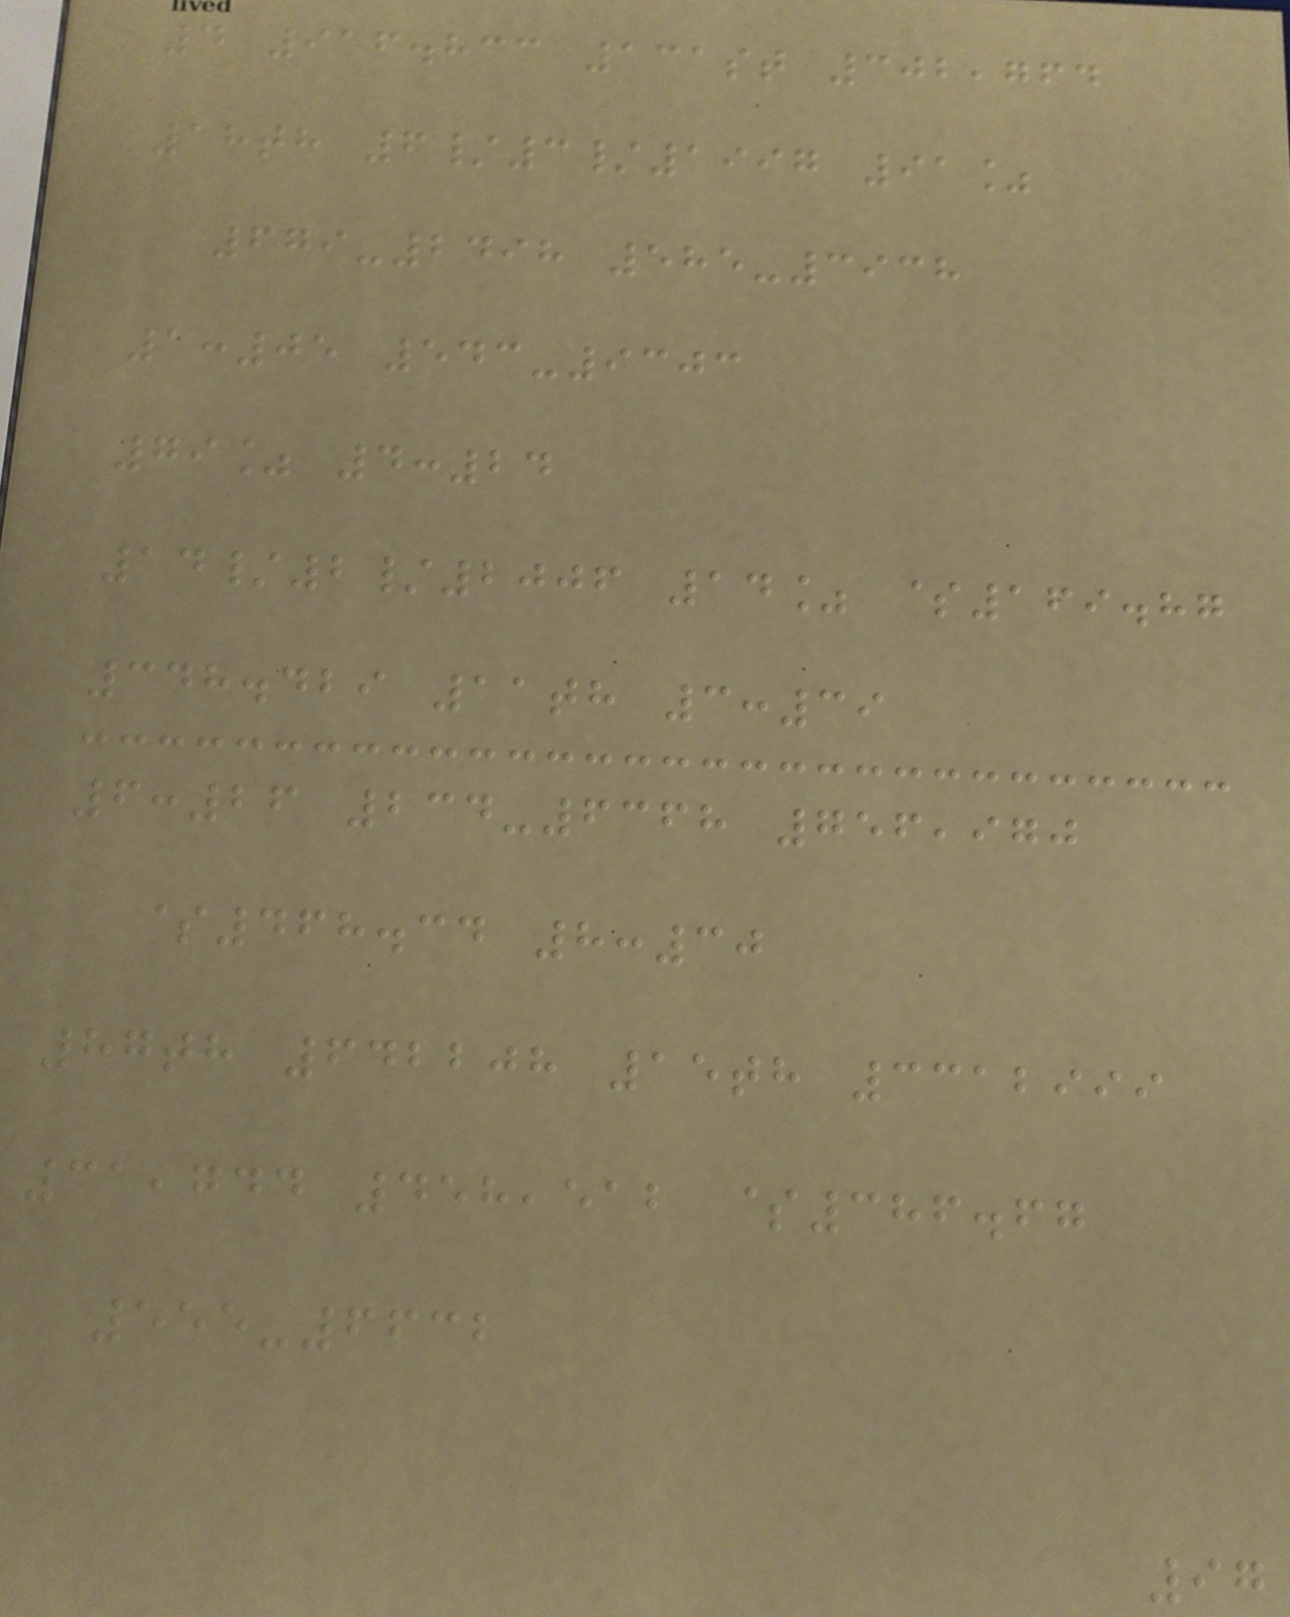4 916.833 131st 302,764
18th 6/3/1997 91%
679-2498 585-3938
1:05 543-9303
79% 4:24
14/2/2006 14% $169.87
348.429 11th 3:39
6:26 234-6368 756,970
$468.34 8:30
87th 642208 15th 3312999
31,744 458,512 $386.67
555-6632
97
